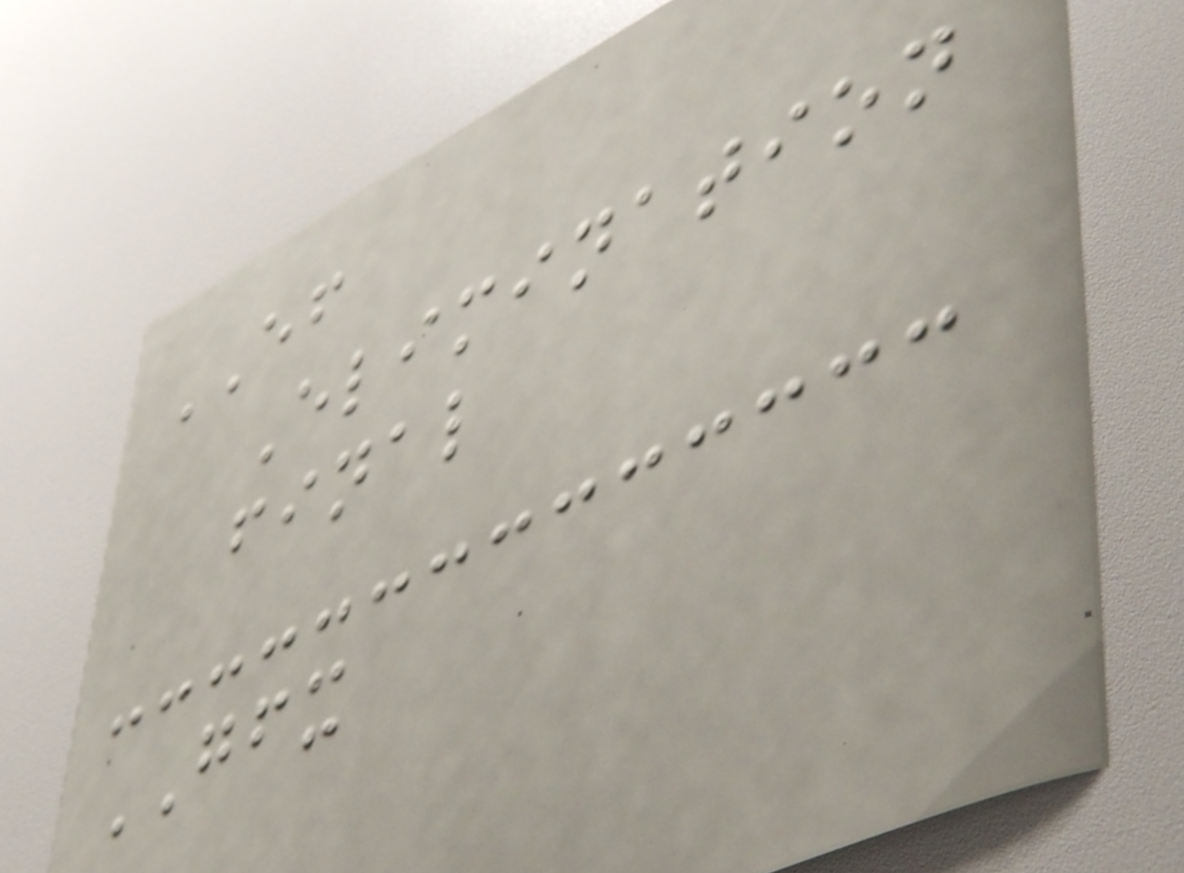EF
Elimination
final
GFX
